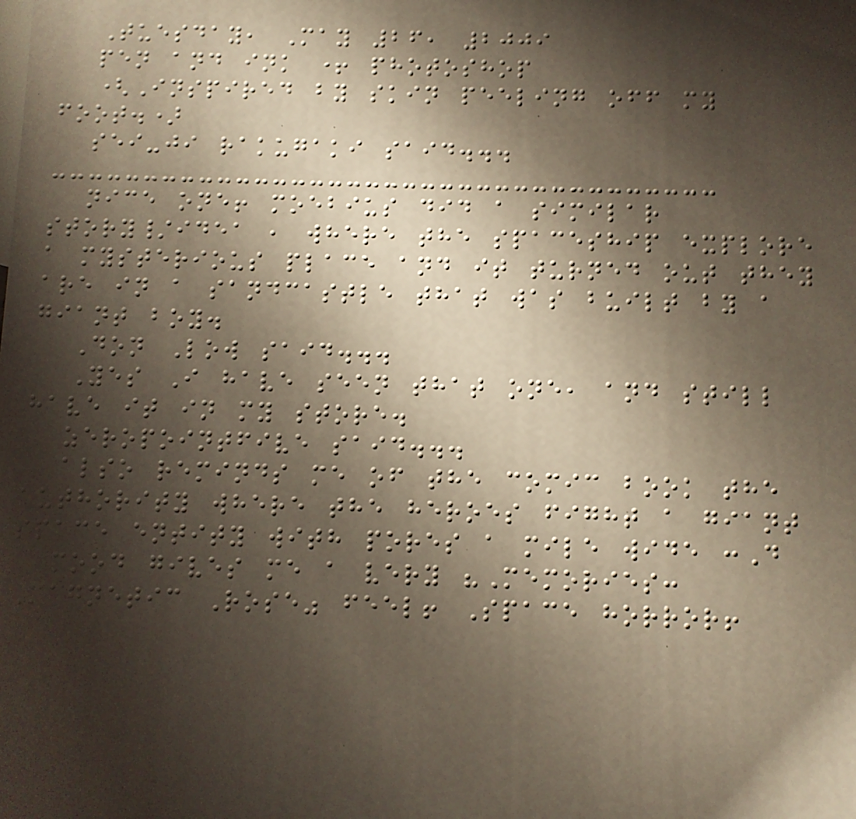Tuesday, May 26, 2009
pen and ink + photoshop
(Inspired by skin peeling off my
foot.)
sei-ji rakugaki said...
nice one! moebius did a similar
story/idea , where the spaceship explore
a mysterious place and it turned out they
are in a sandcastle that was built by a
giant boy.
Don Low said...
Yes I have seen that one, and still
have it in my store.
zeropointfive said...
also reminds me of the comic book the
authority where the heroes fight a giant
space entity with pores a mile wide :D
mood gives me a very "Memories:
Magnetic Rose" feel! Space horror!
